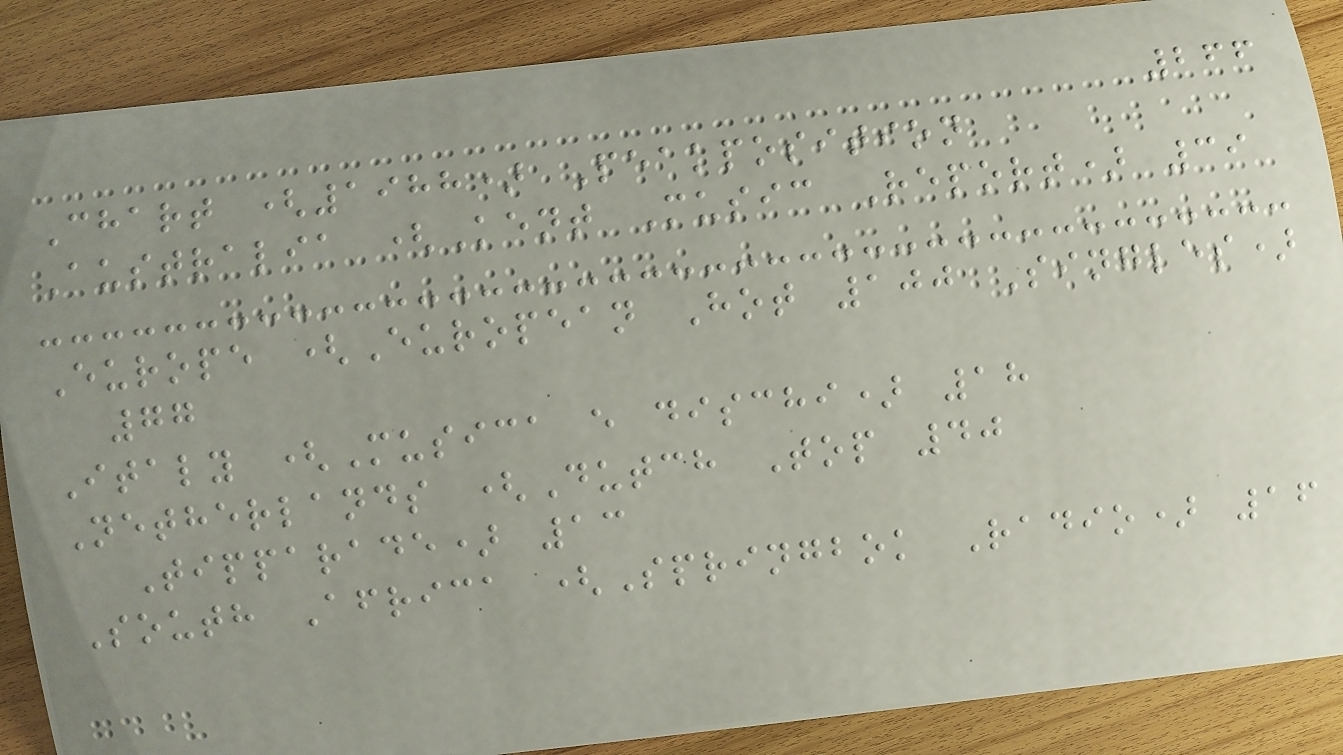266
Chart (1988) Peakposition
Australia (Kent Music Report) 39
Europe (European Hot 100 Singles)
77
Italy (Musica e dischi) 18
Netherlands (Dutch Top 40
Tipparade) 13
South Africa (Springbok Radio) 16
